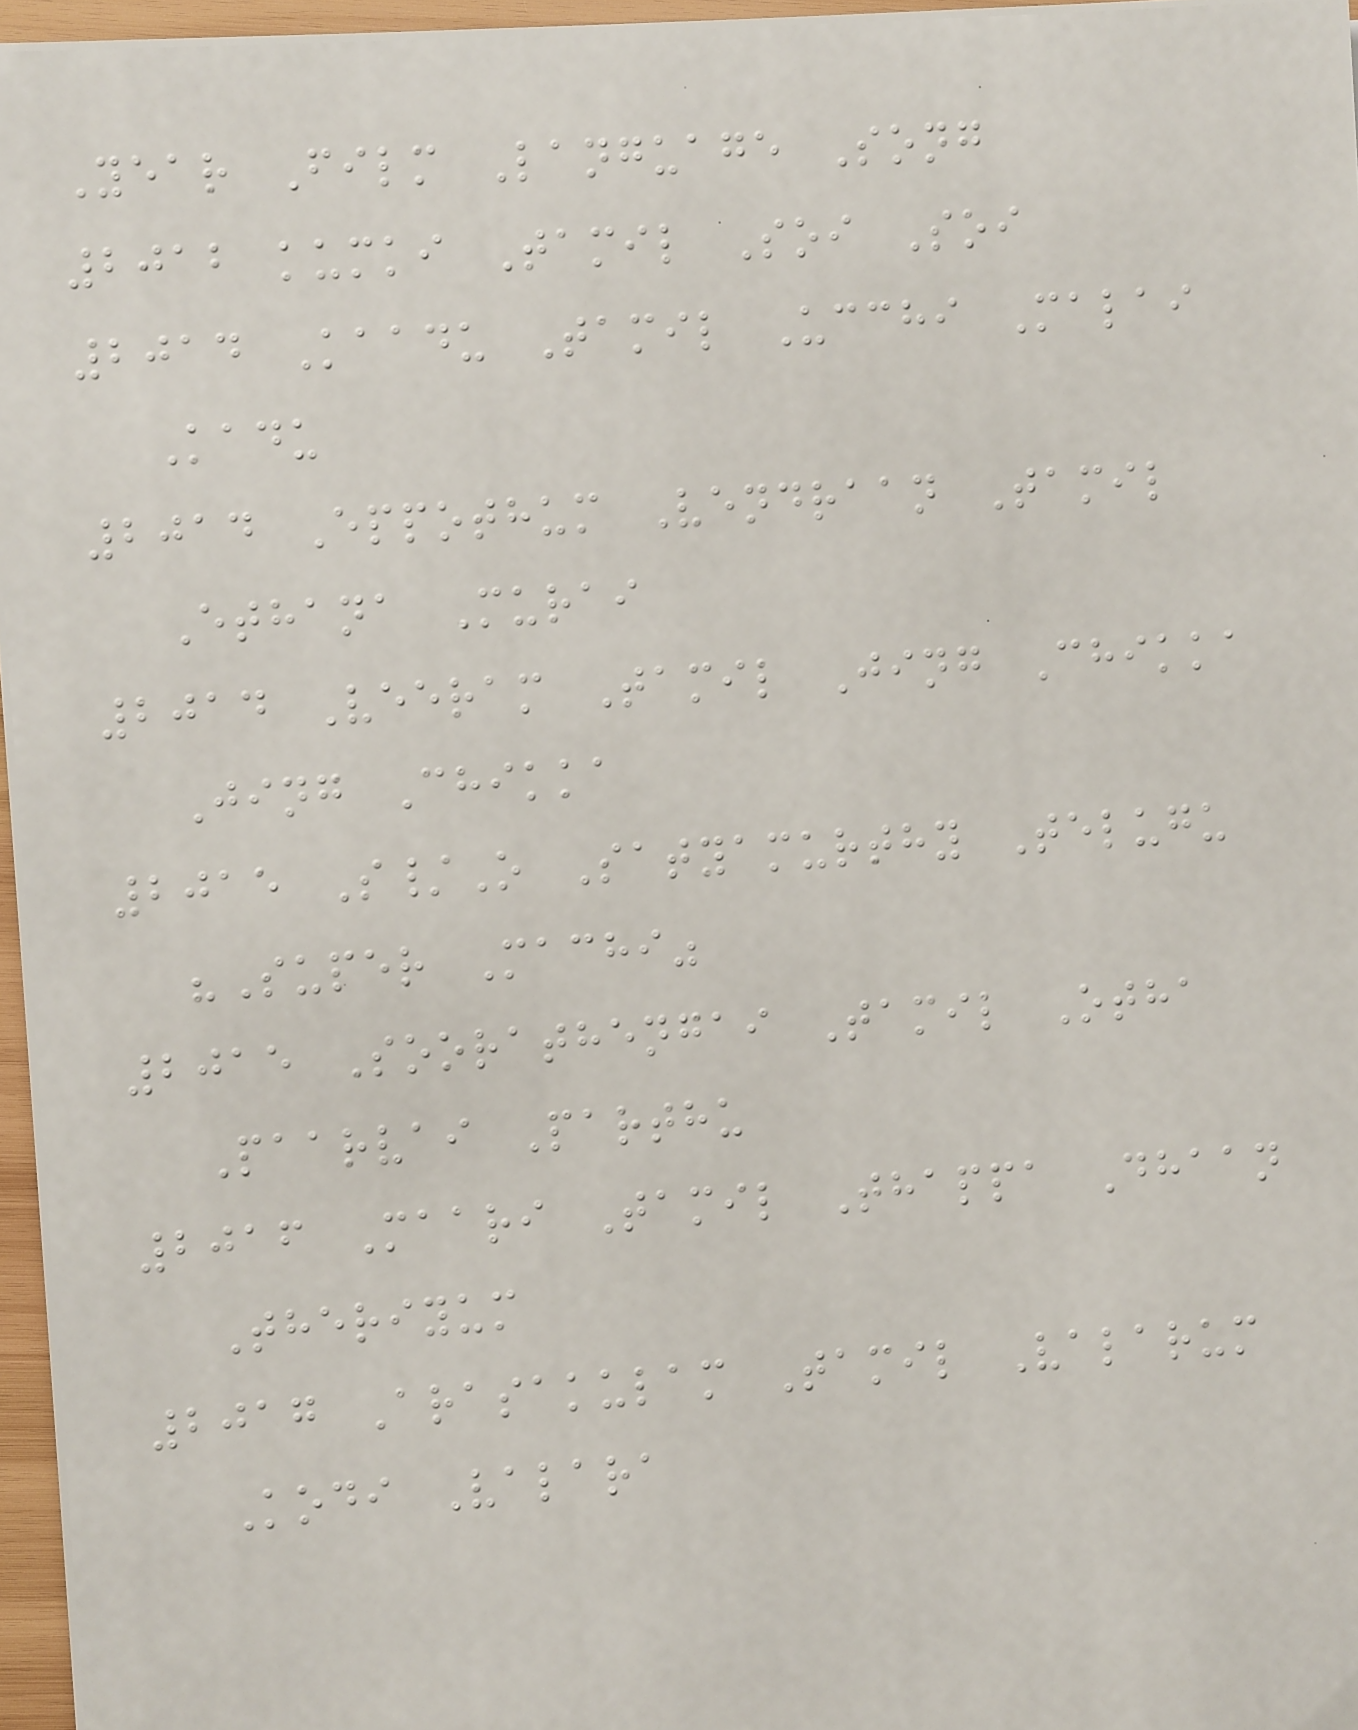Year Film Language Song
2012 kumki Tamil Soi Soi
2014 Kaadu Tamil Ucchi Malai
Kadu
2014 Eppothum Vendraan Tamil
Ethana Murai
2014 Veeram Tamil Jing Chikka
Jing Chikka
2015 S/O Satyamurthy Telugu
"Super Machi"
2015 Soorathengai Tamil Otha
Paarvai Parthu
2016 Maari Tamil Thappa Dhaan
Theriyum
2017 Arasakulam Tamil Valarum
Kodi Valara
